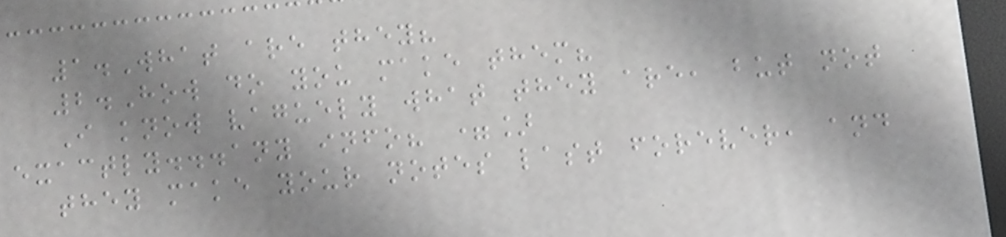1.What are they?
2.How do you make them?
I know vaguely what they are, but not
exactly...any info? =]
they make your notes last forever, and
